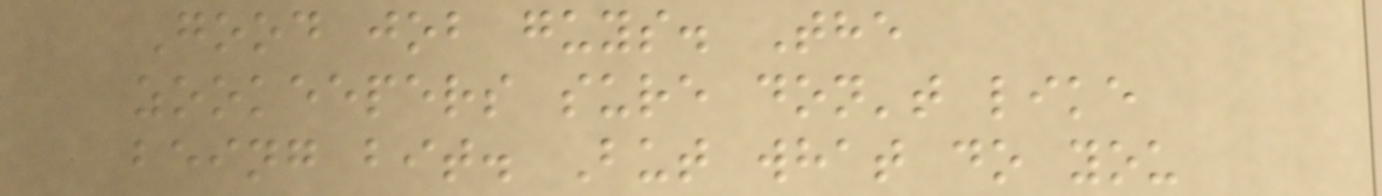Good job guys. The
zookeepers sure don't like
being bit. But what do you
